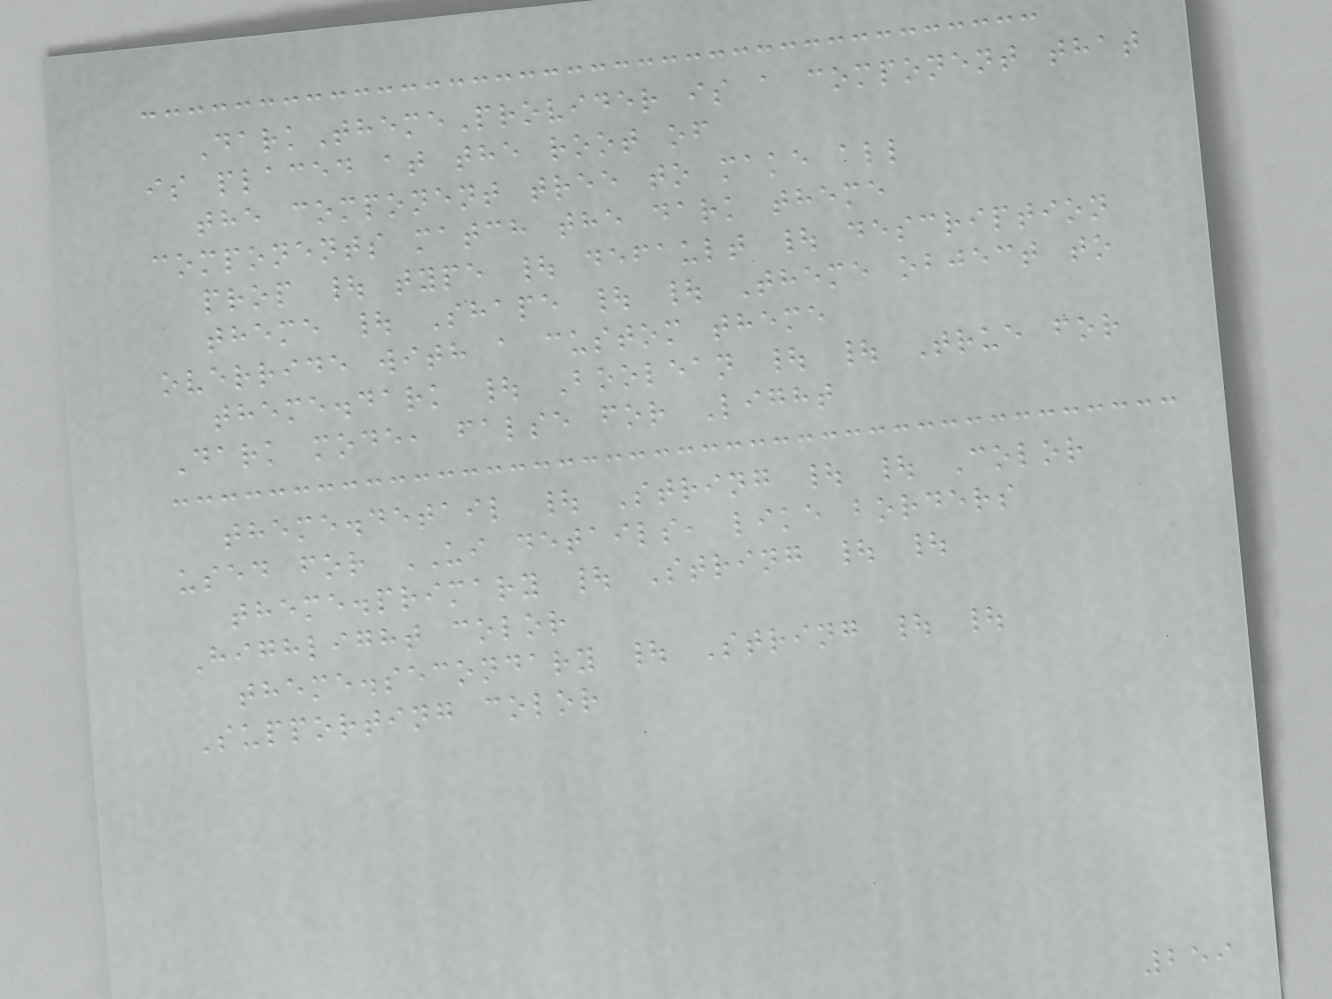DarkThemeProvider is a component that
is placed at the root of
the component tree to make all
components match the dark theme
prop | type | default | description
theme | Shape | | Theme object to
override with a custom theme
theme.dark | Boolean | | True for
Dark mode, false for Light
theme.detail | String | | Color
used for UI details, like borders
theme.primary | String | |
Highlight color
theme.secondary | String | |
Supporting color
259
